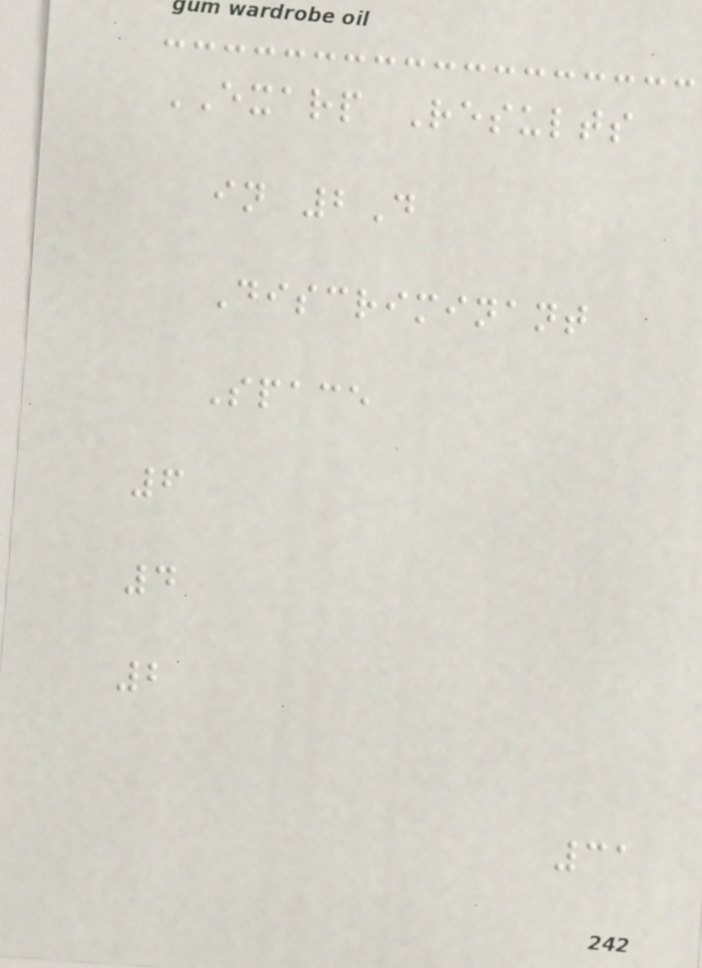EXARP Results
in 2D
Discriminant
Space
6
4
2
31
